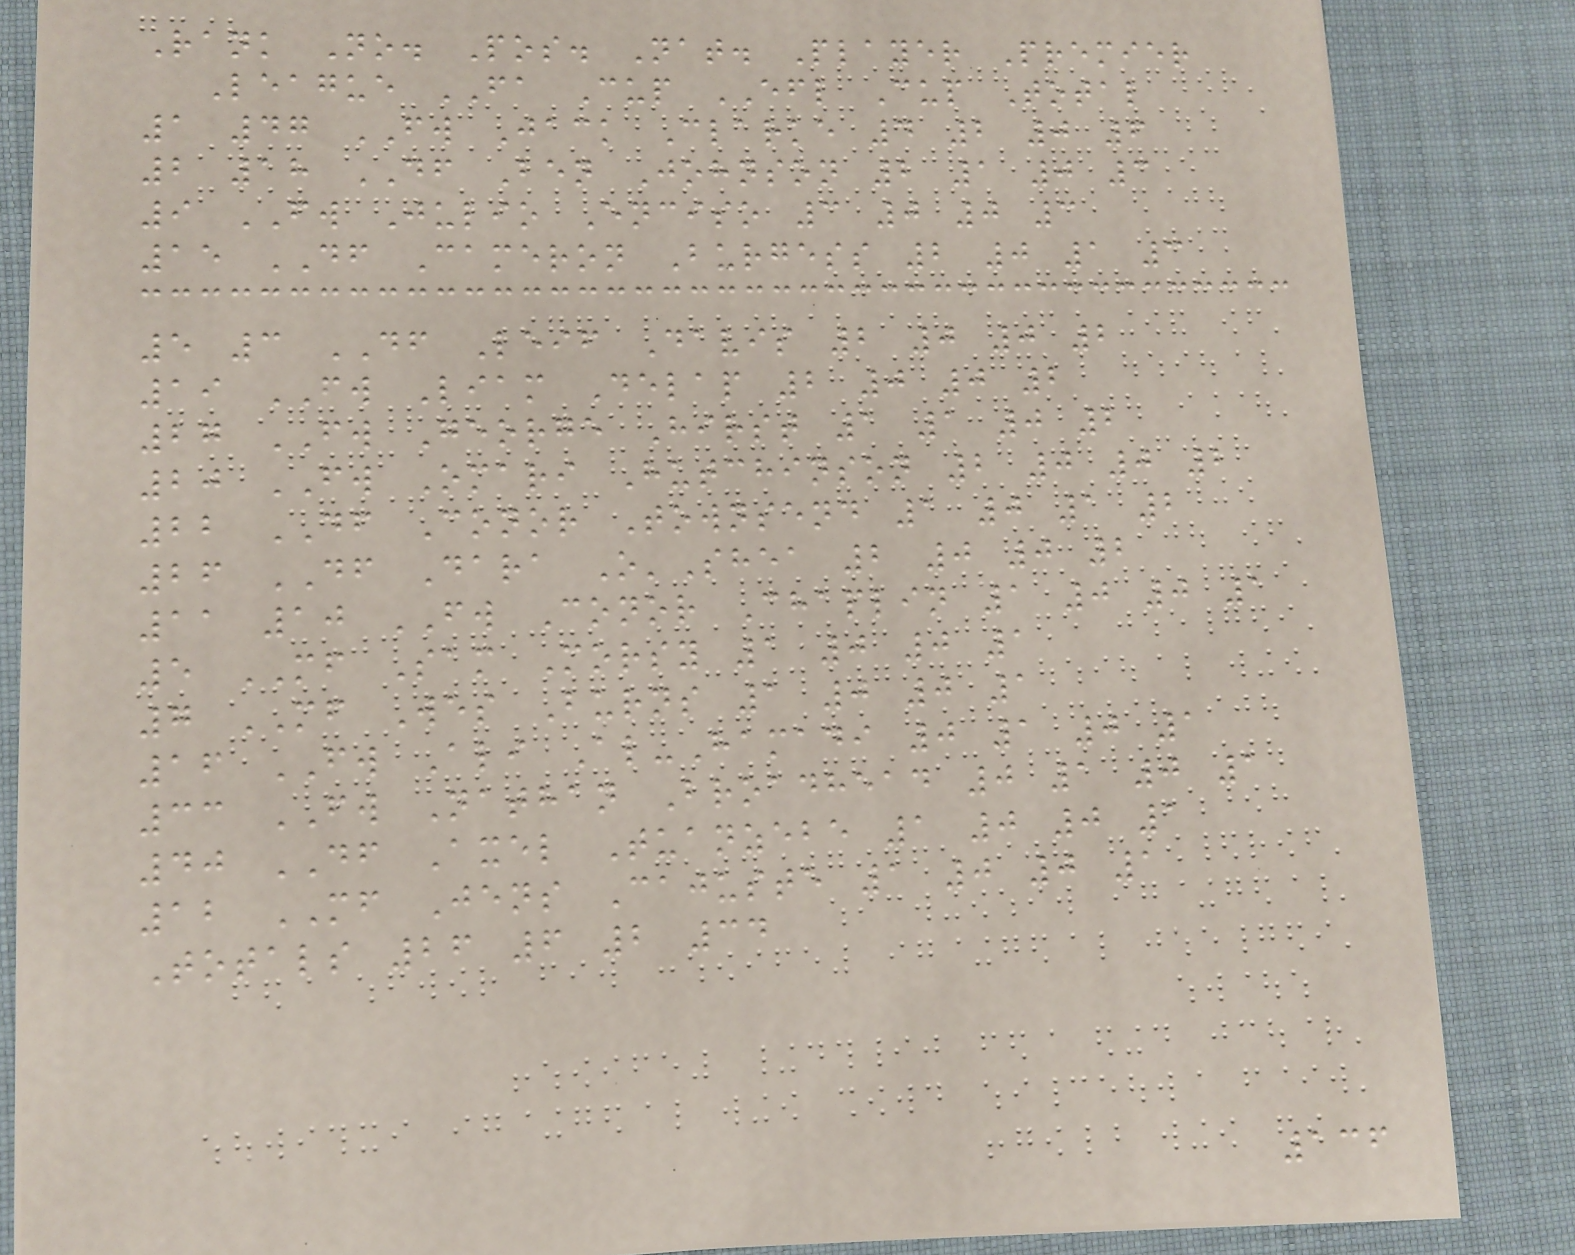Rank No. Pos. Nat. Player Premier
League FA Cup EFL Cup Total
1 47 FW Jack Clarke 4 2 0 6
2 18 DF Ben Johnson 2 1 0 3
9 FW Julio Enciso 3 0 0 3
15 DF Cameron Burgess 2 0 1 3
5 3 DF Leif Davis 2 0 0 2
19 FW Liam Delap 2 0 0 2
27 FW George Hirst 1 1 0 2
20 FW Omari Hutchinson 2 0 0 2
22 DF Conor Townsend 1 0 1 2
26 DF Dara O'Shea 2 0 0 2
11 10 FW Conor Chaplin 1 0 0 1
5 MF Sam Morsy 1 0 0 1
7 MF Wes Burns 1 0 0 1
16 FW Ali Al-Hamadi 0 1 0 1
33 FW Nathan Broadhead 0 1 0 1
40 DF Axel Tuanzebe 1 0 0 1
12 MF Jens Cajuste 1 0 0 1
Totals 26 6 2 34
136
